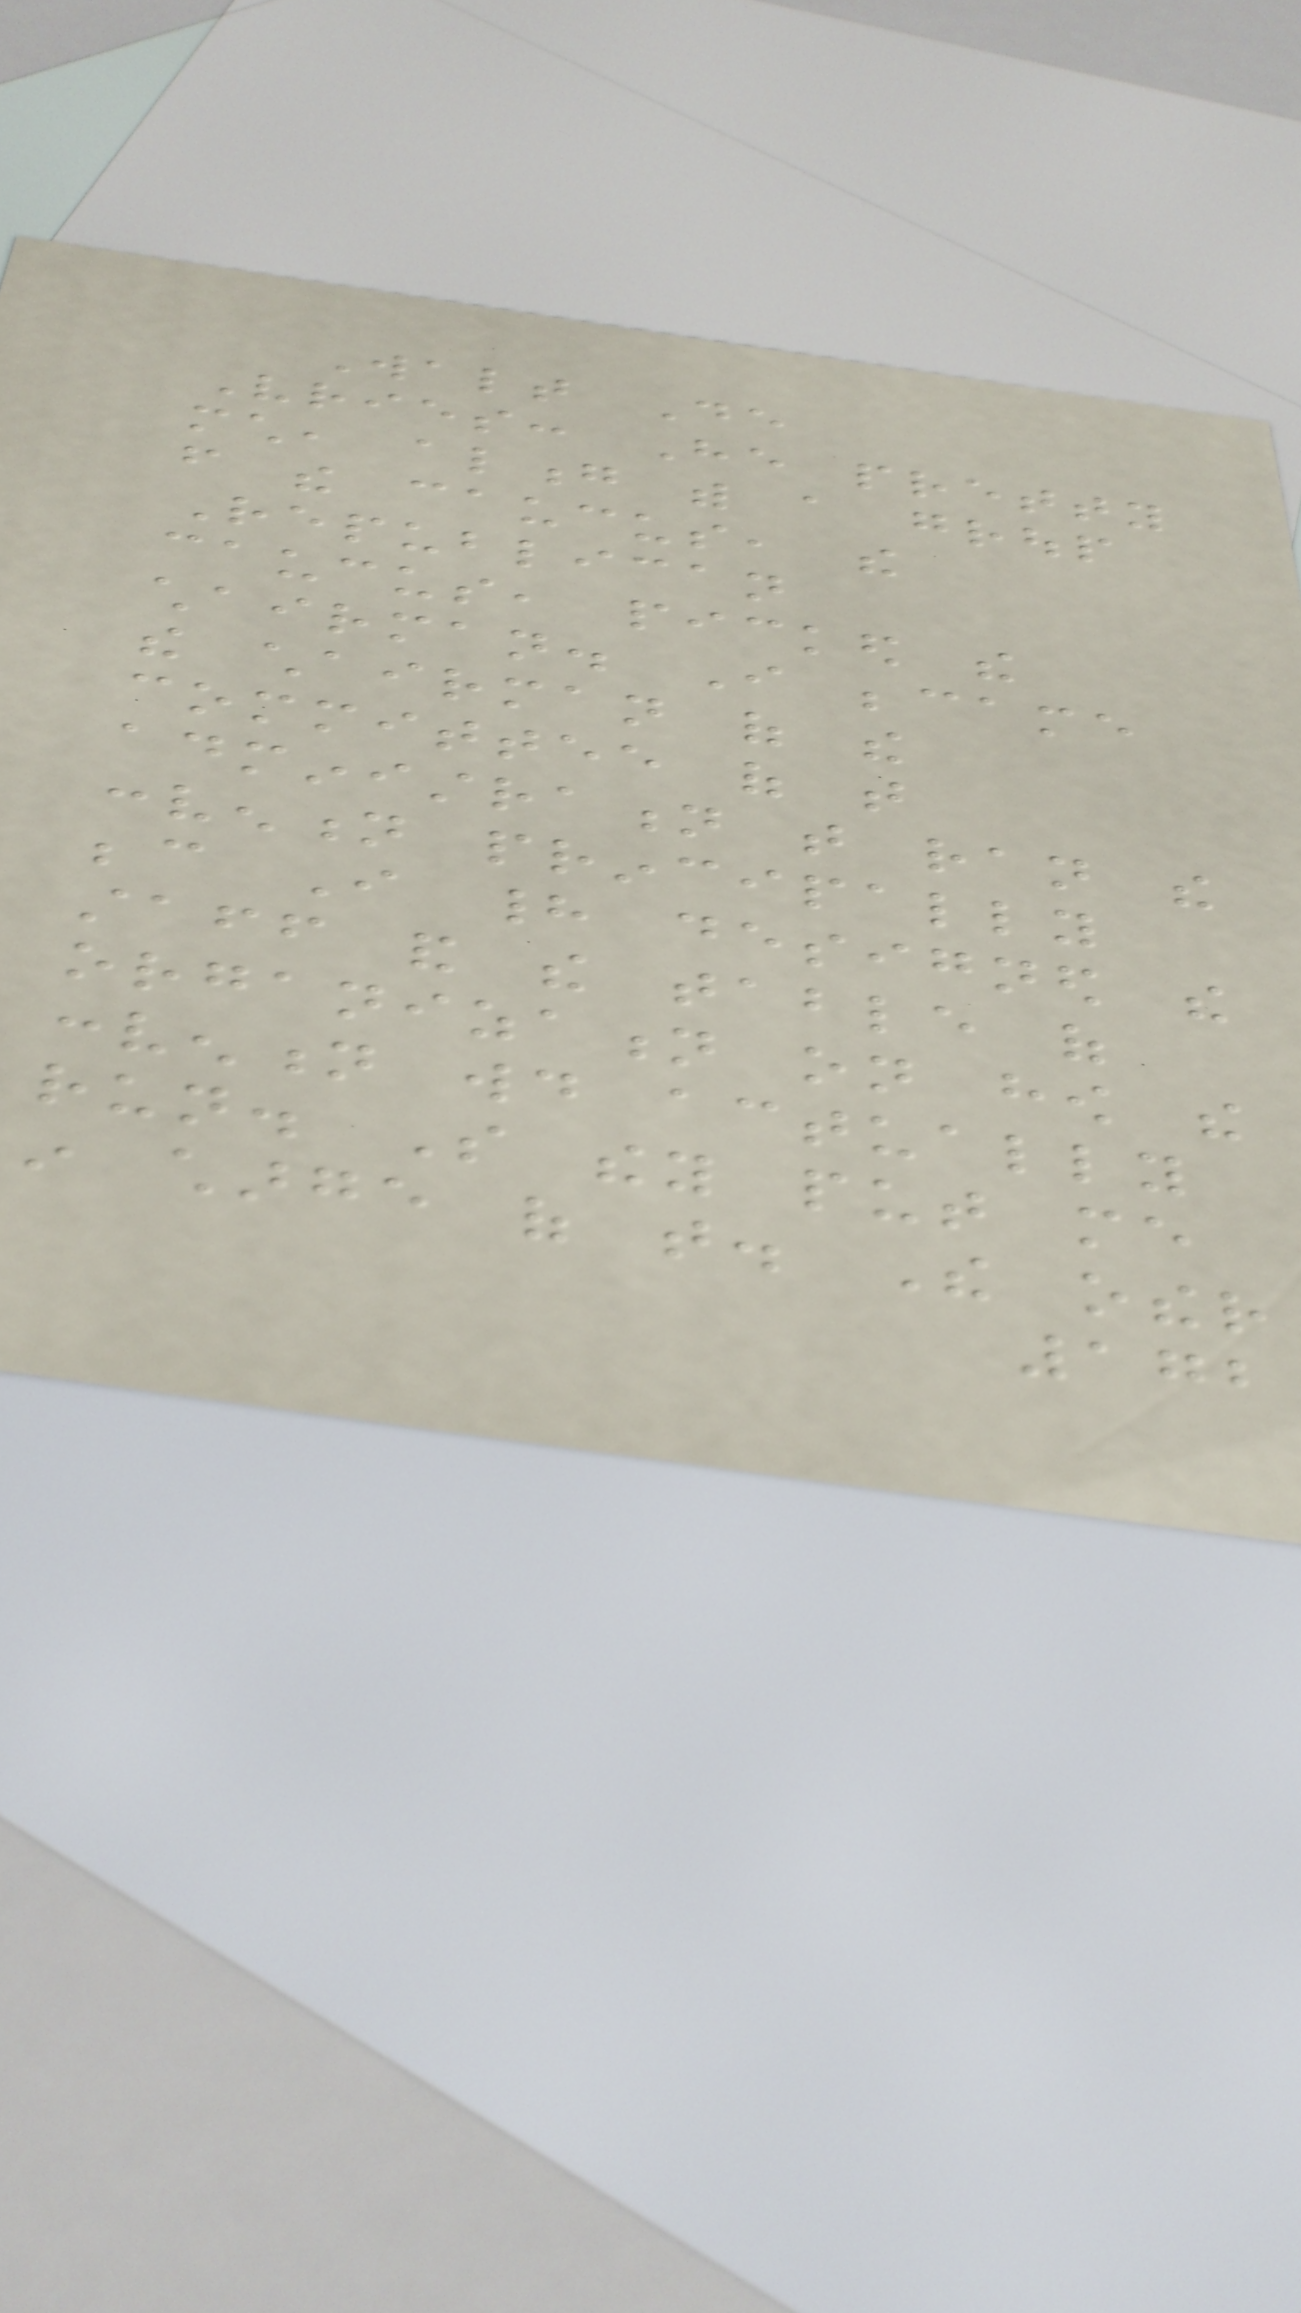Walt De
Vries: He pretty
much, along with a group
from the caucus, the
Republican
caucus, picked the
chairman. I became
the chairman of the
committee of that
administration that ran the
convention principally
because I had designed the
staff and the table of
organization on how the
convention would actually
run. So they put me
in charge of that. The other
172
